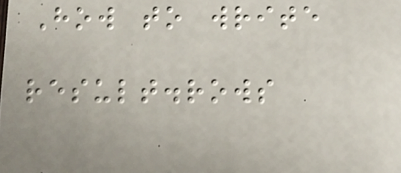How to write
result.rows
